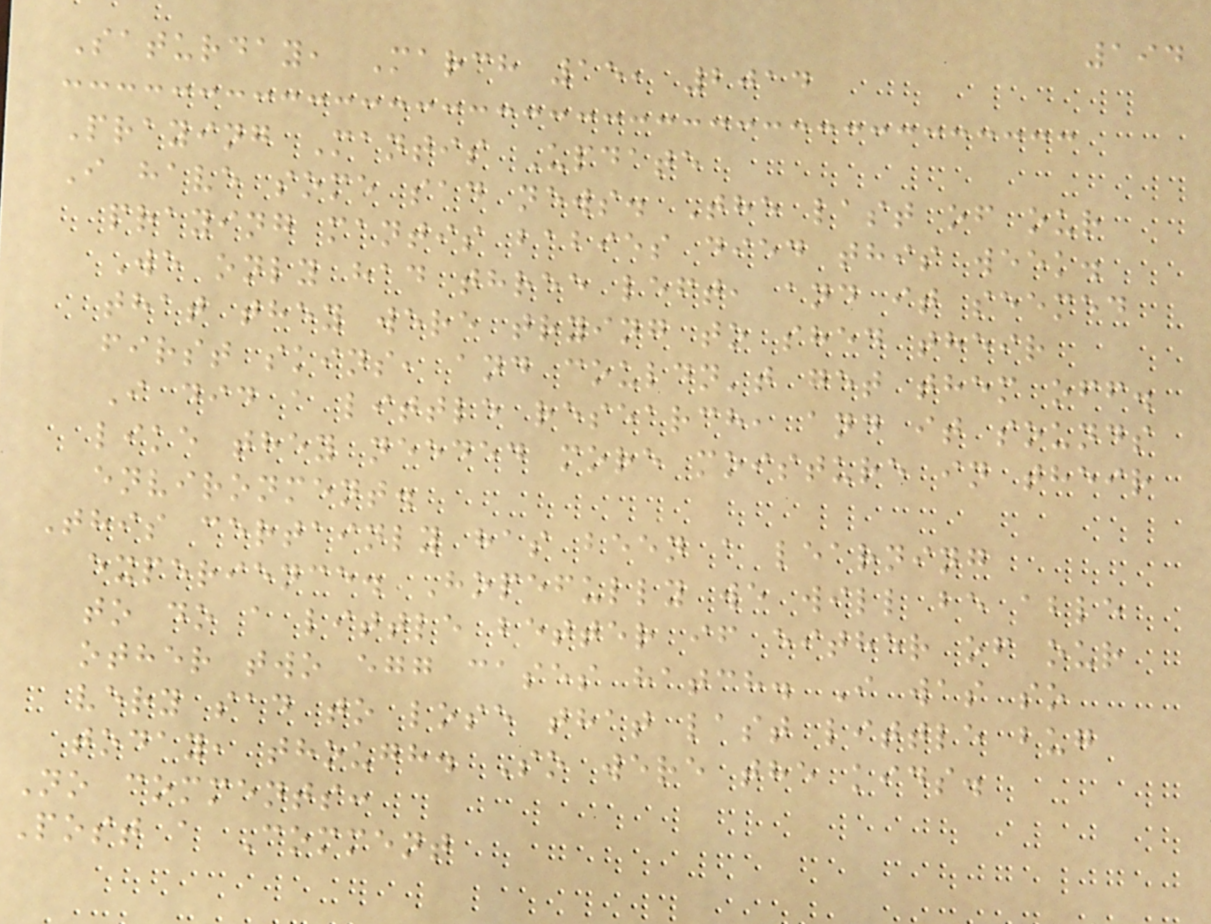194
Saturday, March 15, 2014
Praying Mantis Update
I have some sad news. The last of our
praying mantis babies died this week.
We only had three left, and it seemed
that they were trying to shed their
first skins, and couldn't get them off.
I did a little research, and it sounds
like they needed more moisture in their
environment.
This certainly has been a learning
experience. Hopefully we will be able
to do a little better if either of our
other two egg cases hatch. I was so
very sad to lose that last little bug
today, though. So were the kids.
No comments:
Post a Comment
